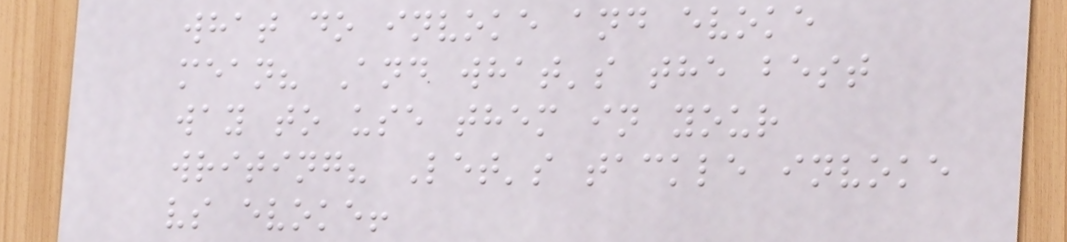what do invoke and evoke
mean? And what's the best
way to use them in your
writing? Let's tackle invoke
vs evoke!
